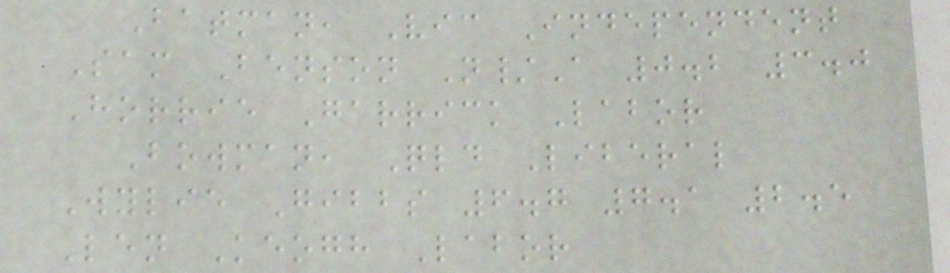Batman, Vic Independent
Sam Benson N/A 0.2 3.0
Horrie Garrick Labor
Bowman, Qld Liberal
Wylie Gibbs 6.7 7.1 2.5
Len Keogh Labor
